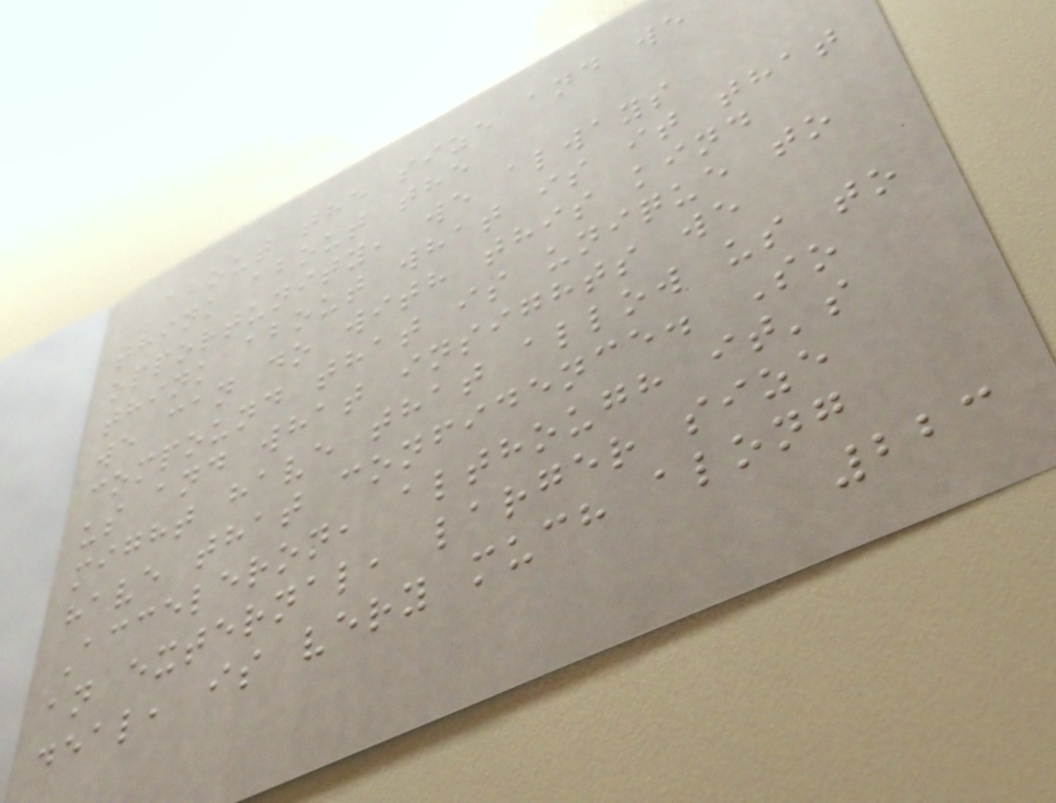about the size and we
think about the
opportunity, we always
think about what is it that
we can do with this kind
compound that is unique to
us and what insights we
might have that allow us to
have that confidence. So
Acceleron, although it's
an external, larger size
deal, is very much along
223
